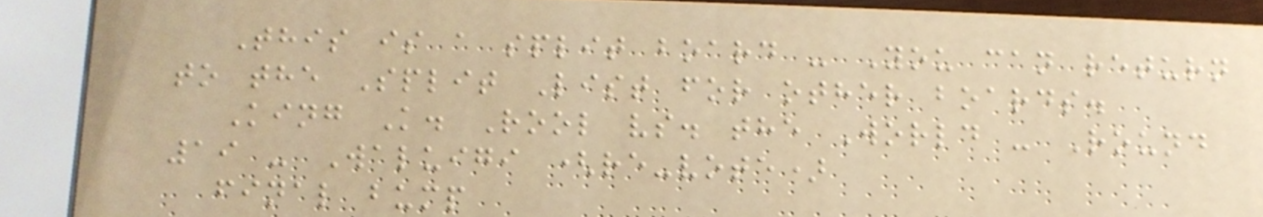This is a split board - You can return
to the Split List for other boards.
King K. Rool vs. the World - Round
19 - Waluigi (re-vote)
final bump
